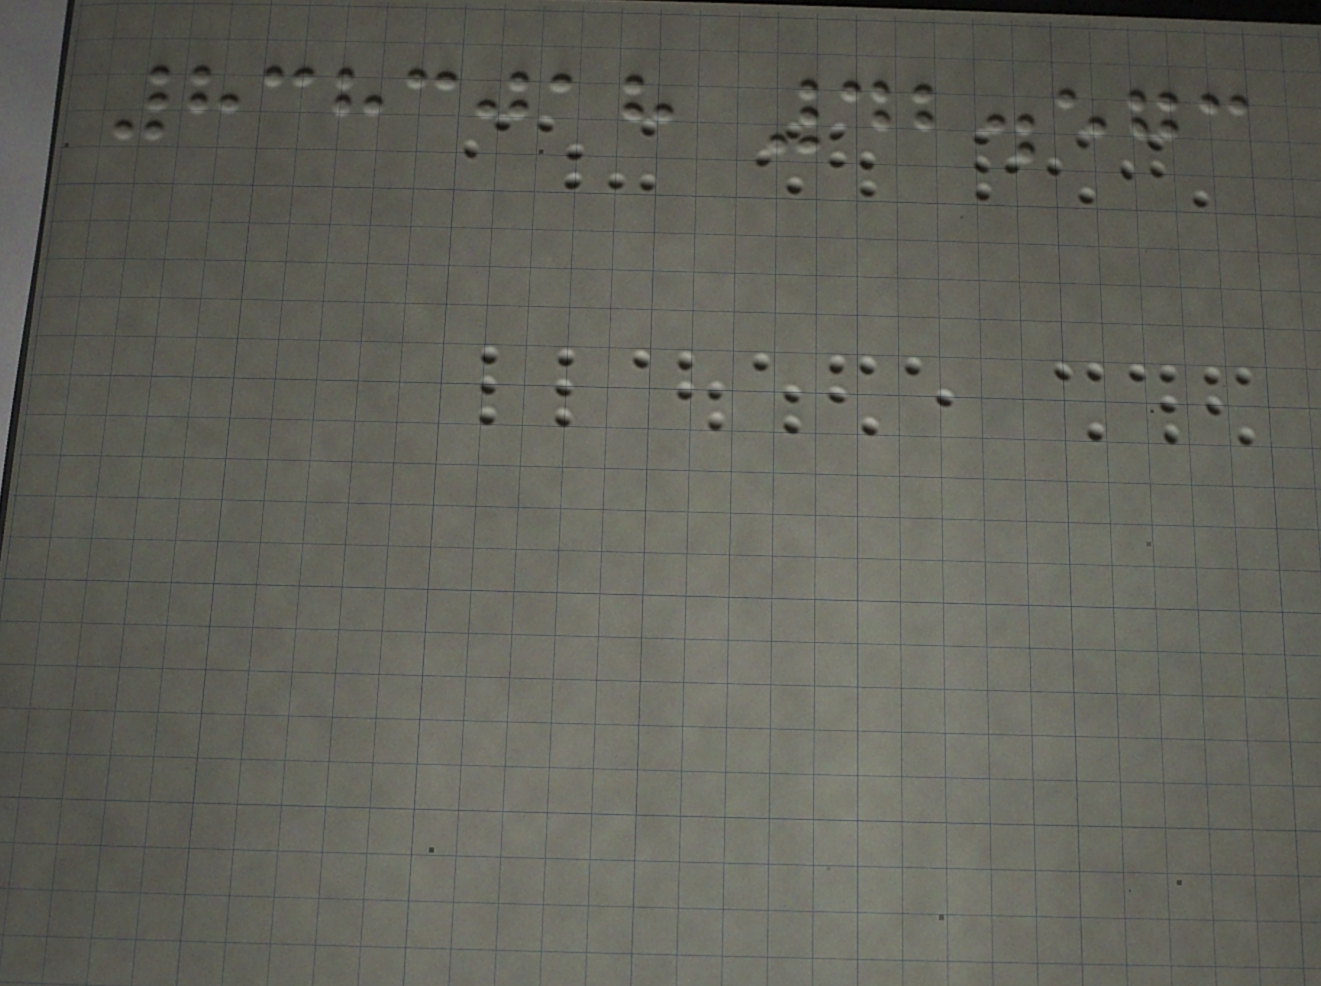8383018 42.573
